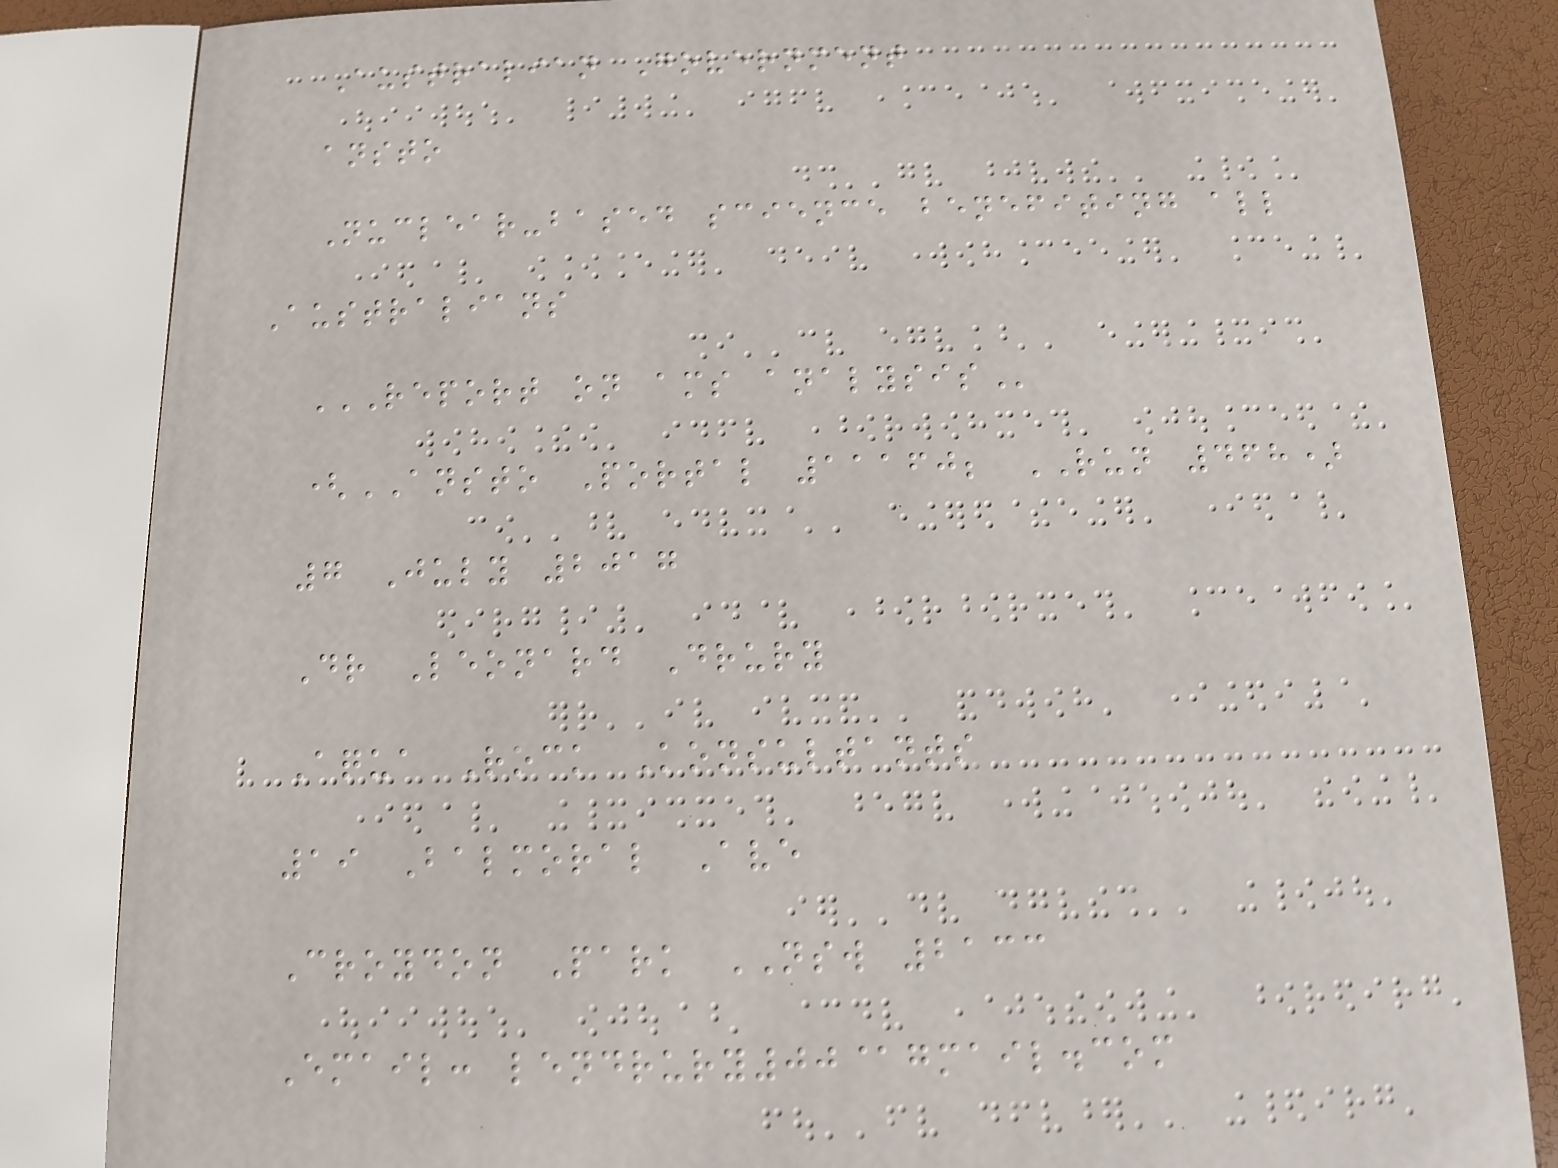Australian Government
ansto
Nuclear-based science benefiting all
Australians
REPORT ON AMS ANALYSIS
(ANSTO Portal 11160; RUN 468)
7 July 2017
Dr Leonard Drury
Aqua Rock Konsultants
19 Balmoral Ave
Croydon Park NSW 2133
Email: lendrury00@gmail.com
